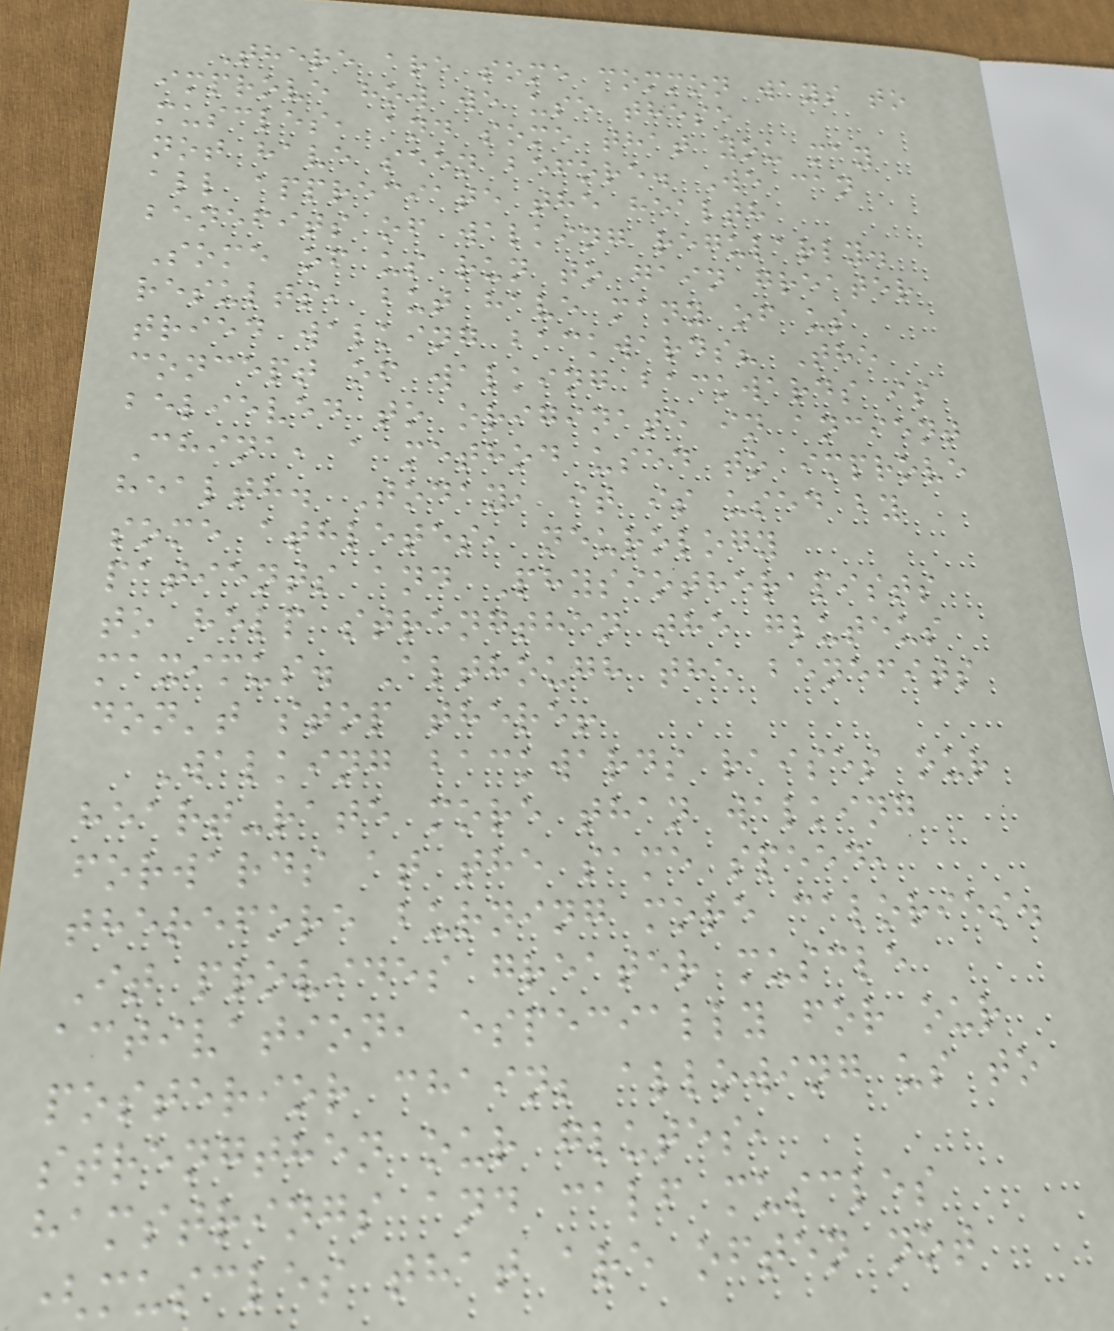There are some common ways to
improve how we use these
muscles, and some that you may
not have seen before. We can
all appreciate the health
benefits of walking regularly.
Some of us run to gain greater
results, but have many of us
tried walking backwards? The
concept of walking backwards is
believed to originate in ancient
China, a method used to improve
health. Today, it is used by
some athletes, neurology
patients and Physiotherapists
to help strengthen the gluteus
maximus. Although the benefits
don't stop there!
Walking backwards raises our
heart-rate more than walking
forwards at the same speed,
therefore burning more calories.
It provides greater muscle
activation, especially for our
posterior chain; allowing us to
strengthen our glutes,
hamstrings and calf muscles
(muscles that are often not
